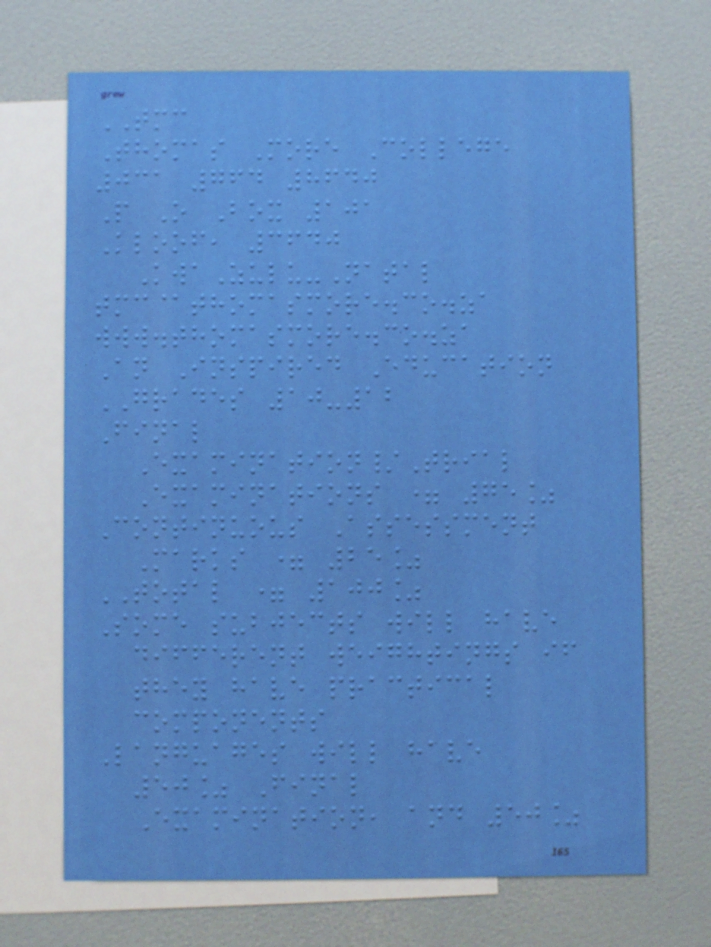TMC
Thomas More College
031 764 8640
P O Box 101
Kloof, 3640
KwaZulu-Natal
tmc@thomasmore.co.za
www.thomasmore.co.za
An Inspired Education
GRADES 10-12
Final
Examination/Trial
Examinations = 75%
Continuous Assessment
Marks = 25%
TOTAL = 100%
Some subjects will have
different weightings if
they have practical
components
Languages will have
50% Final
Examination, and 50%
